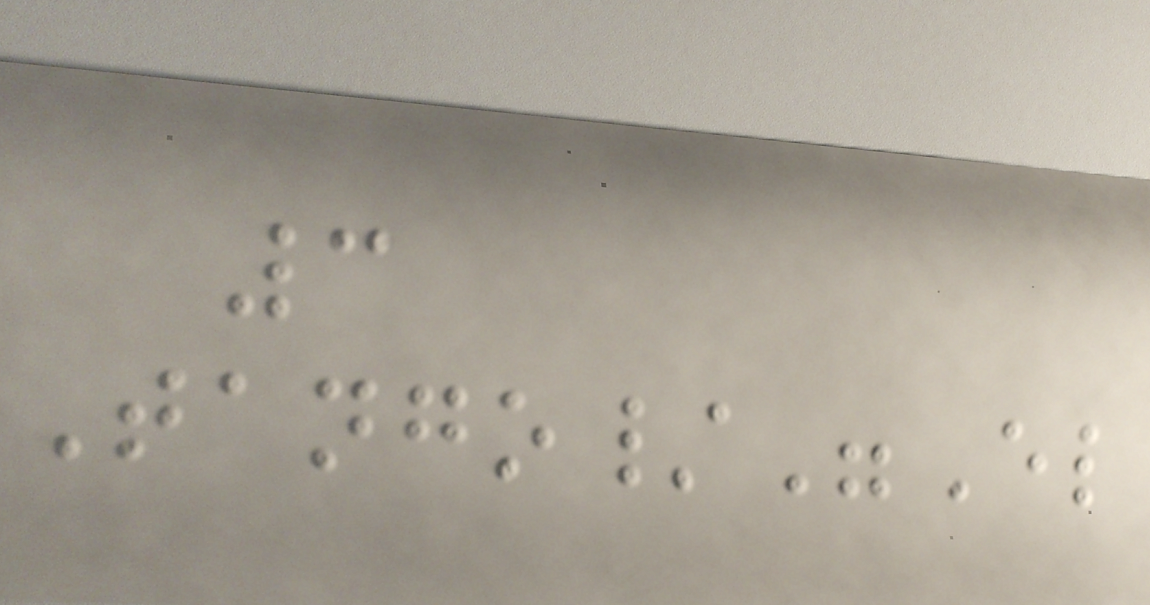3
Tango/"El
